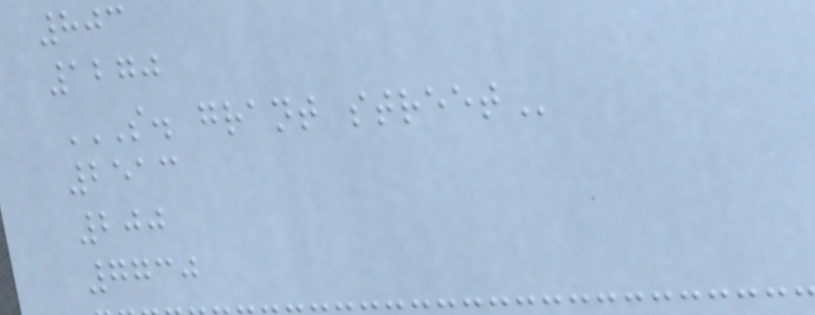803
1270
S. GRANT STREET
2513
200
7730
